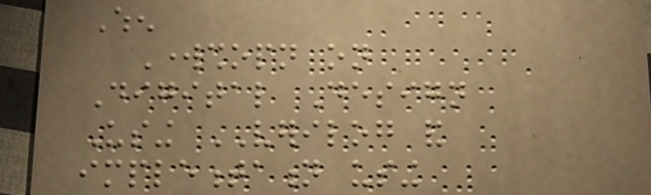When
Workshopn on
Digital Design
Using VERILOG and
implementation using
